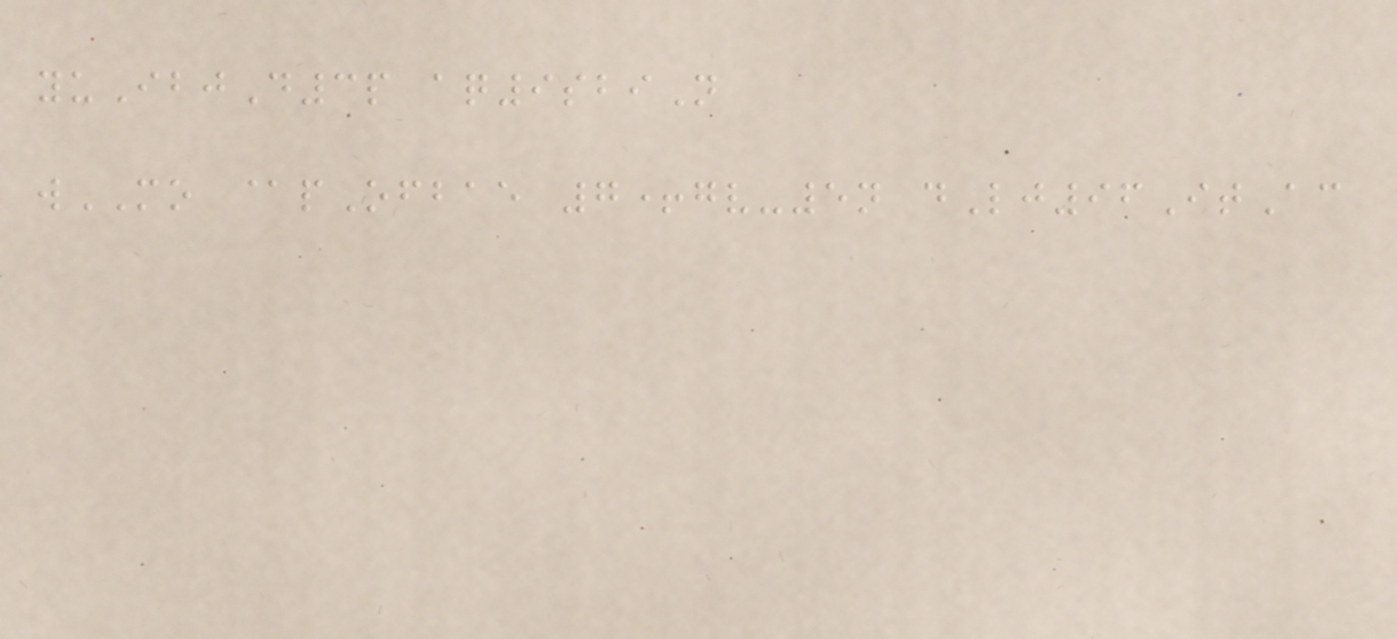yuIbjD3p aq9sbiN
wMO @pOfbae 7+gv-5n dLj96ItAc
